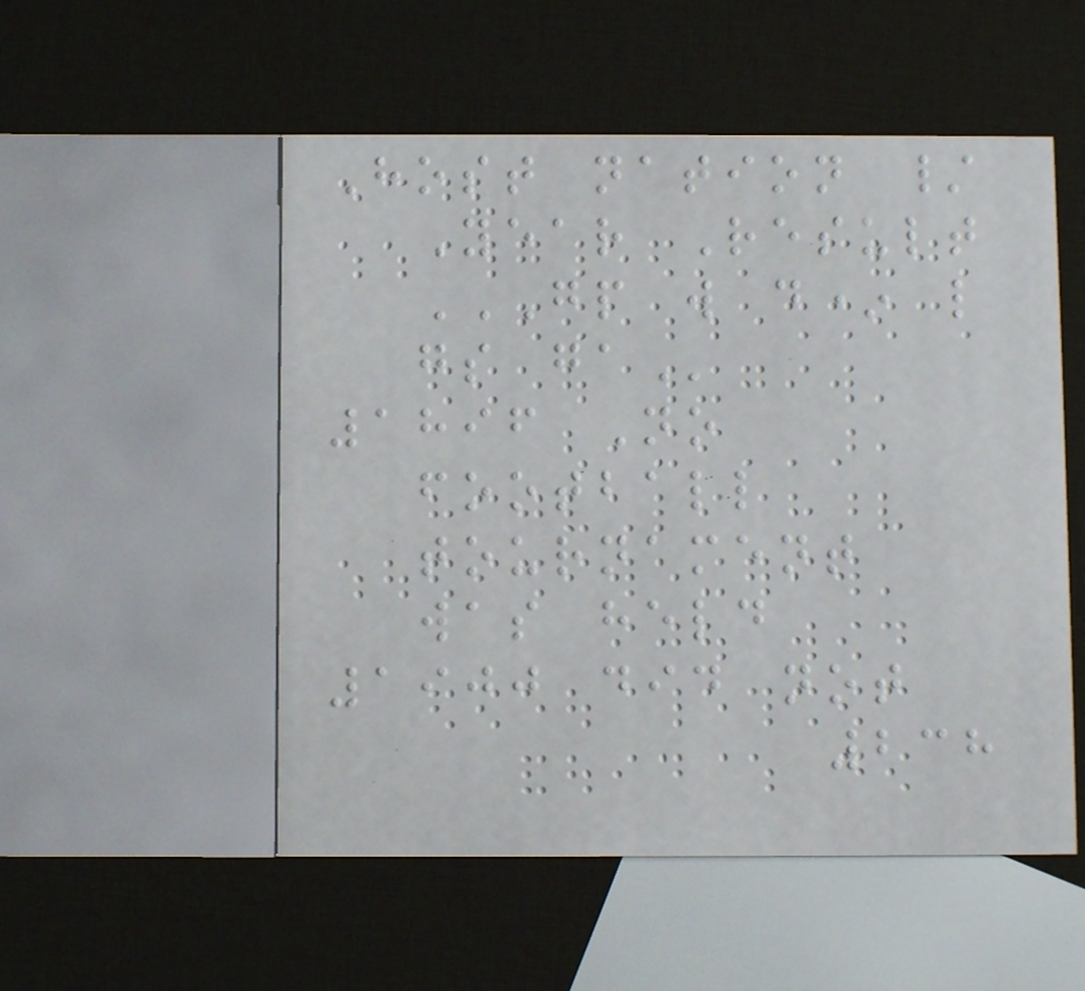Host nation /
Year Result
GP W D* L
GS GA
1896 No
football
tournament
was held
1900 did not
238
